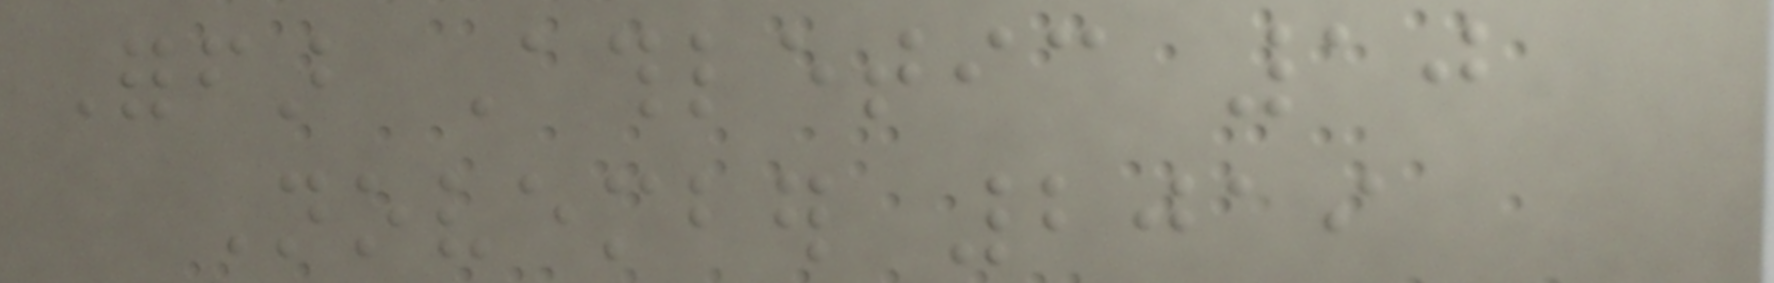Forfar Athletic 10
November 2019
